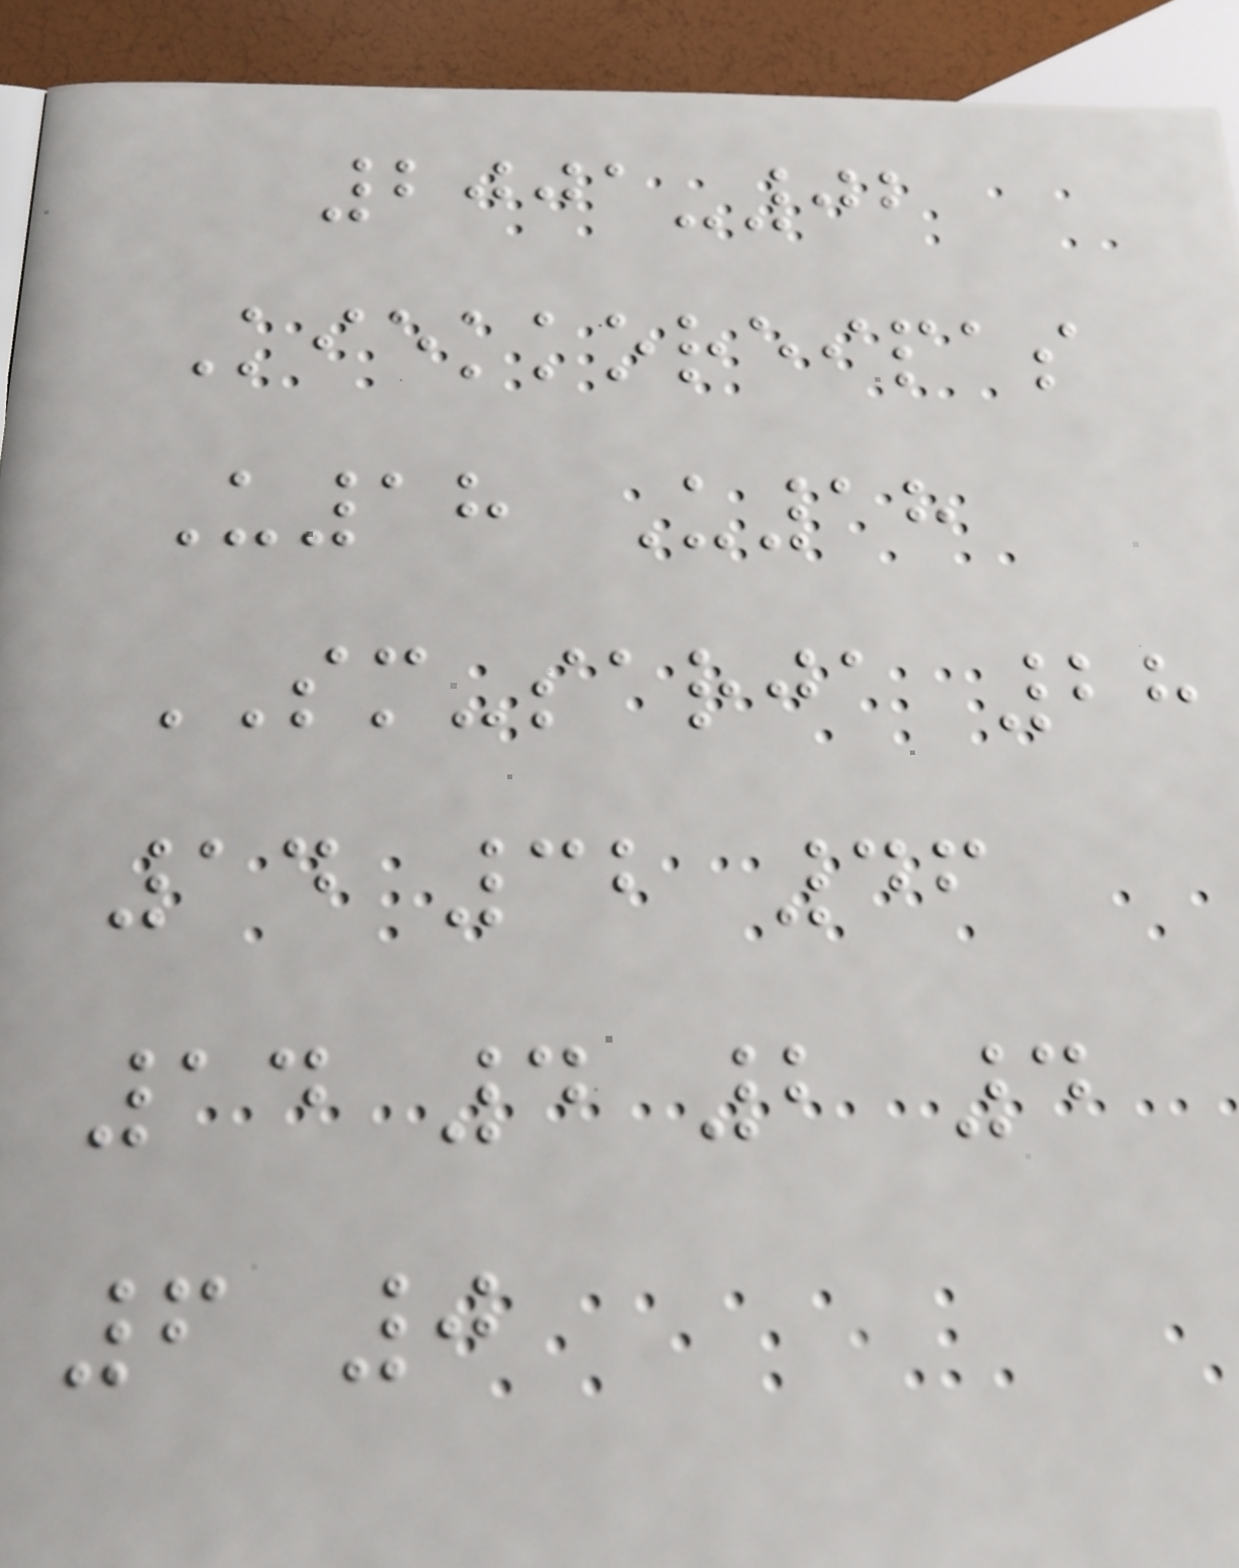2001-02
Kiekkoreipas
U18 U18
SM-sarja 28
14 32 46
14 4 2 4
6 0
